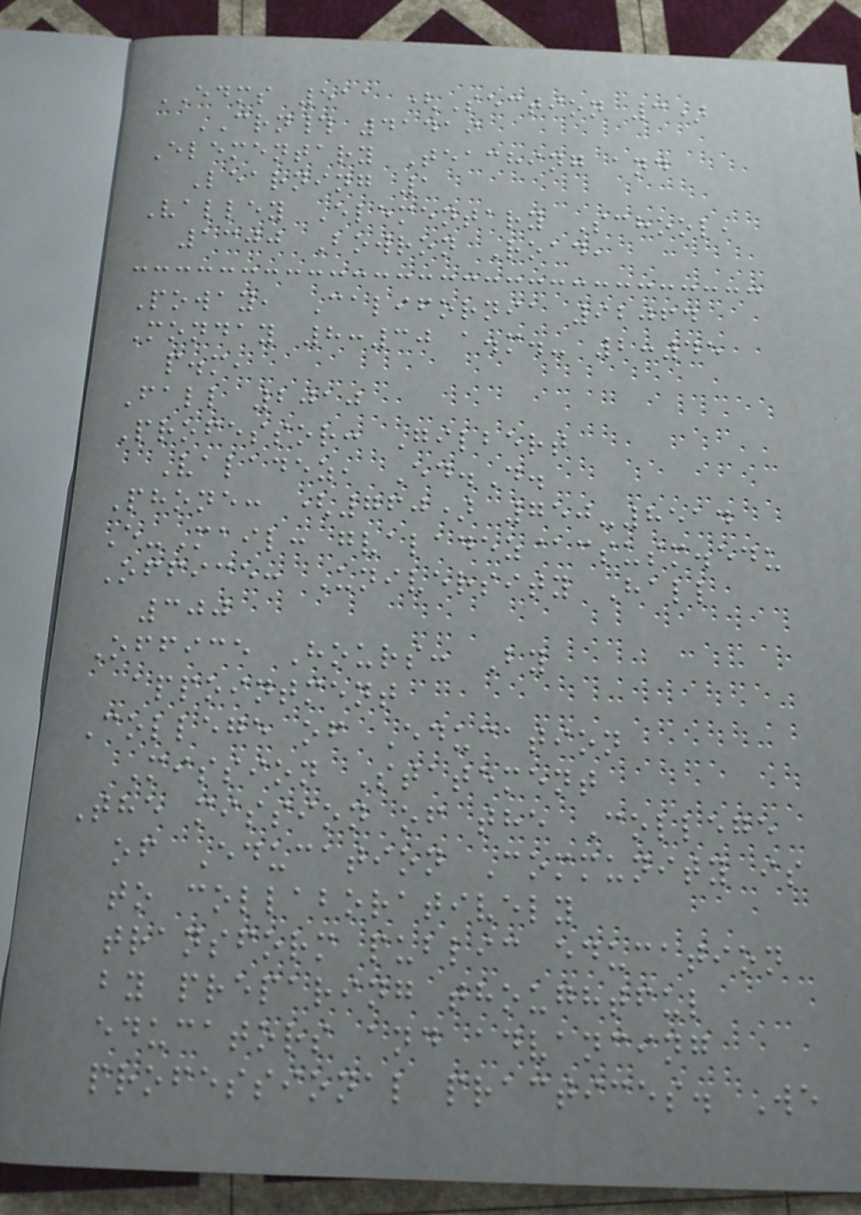EDMS 511 (Section 3)
CRN# 41419
Elementary Teaching and
Learning 1
Valley Elementary School,
1300 Bowron Road,
Poway, California 92064
Monday 8:30 a.m.- 2:45
p.m,
Fall 2010
Professor: Gilbert
Valadez, Ed.D.
Phone: (760) 750-8514
E-Mail: gvaladez@csusm.edu
Office: University Hall
300
Office Hours: By
appointment
College of Education
Mission Statement
The mission of the College
of Education Community is
to collaboratively
transform public education
by preparing thoughtful
educators and advancing
professional practices. We
